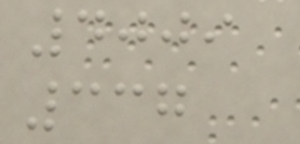4009
337
